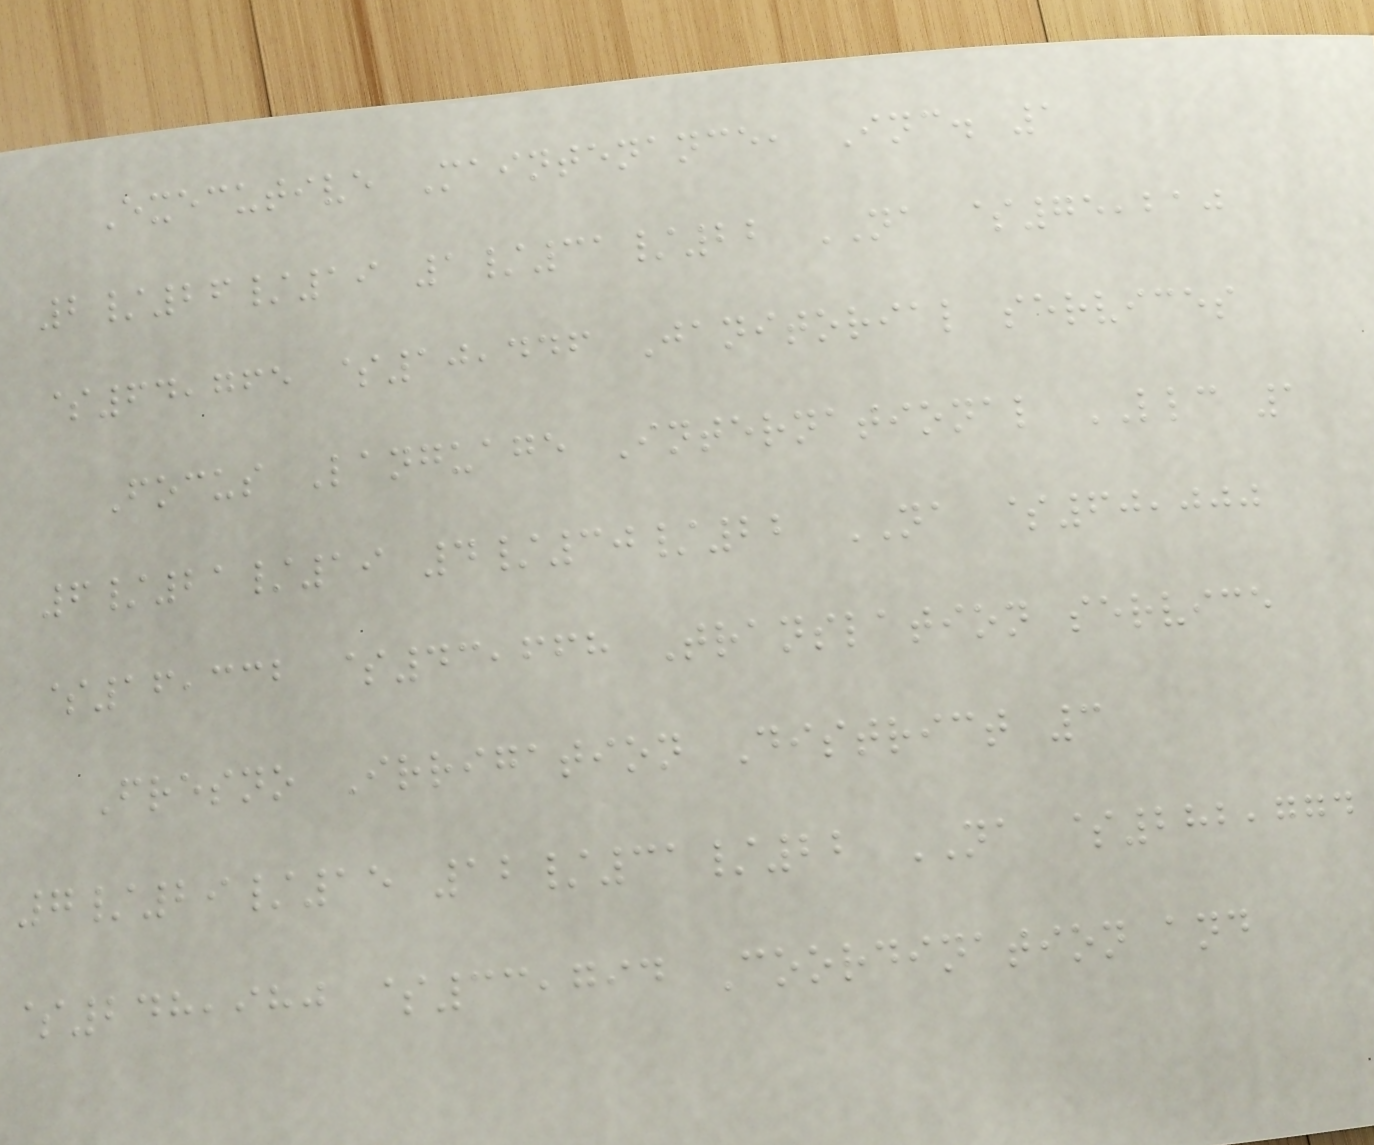Executive Maintenance, Inc. 1
2/26/19 1/31/22 NA $75,210
$64,765 $10,446 Janitorial services
Focus Language International LLC 1
6/21/19 4/30/22 NA $60,000
$16,332 $43,668 Translation service
Fresno Irrigation District 3
7/29/15 12/31/22 NA $282,774
$248,980 $33,794 Coordination and
